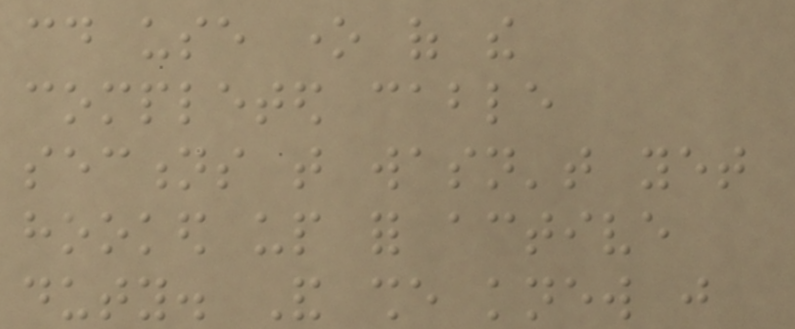could use one of the
completed cable
sections that wasn't yet
hooked up for active
duty. And she knew just
